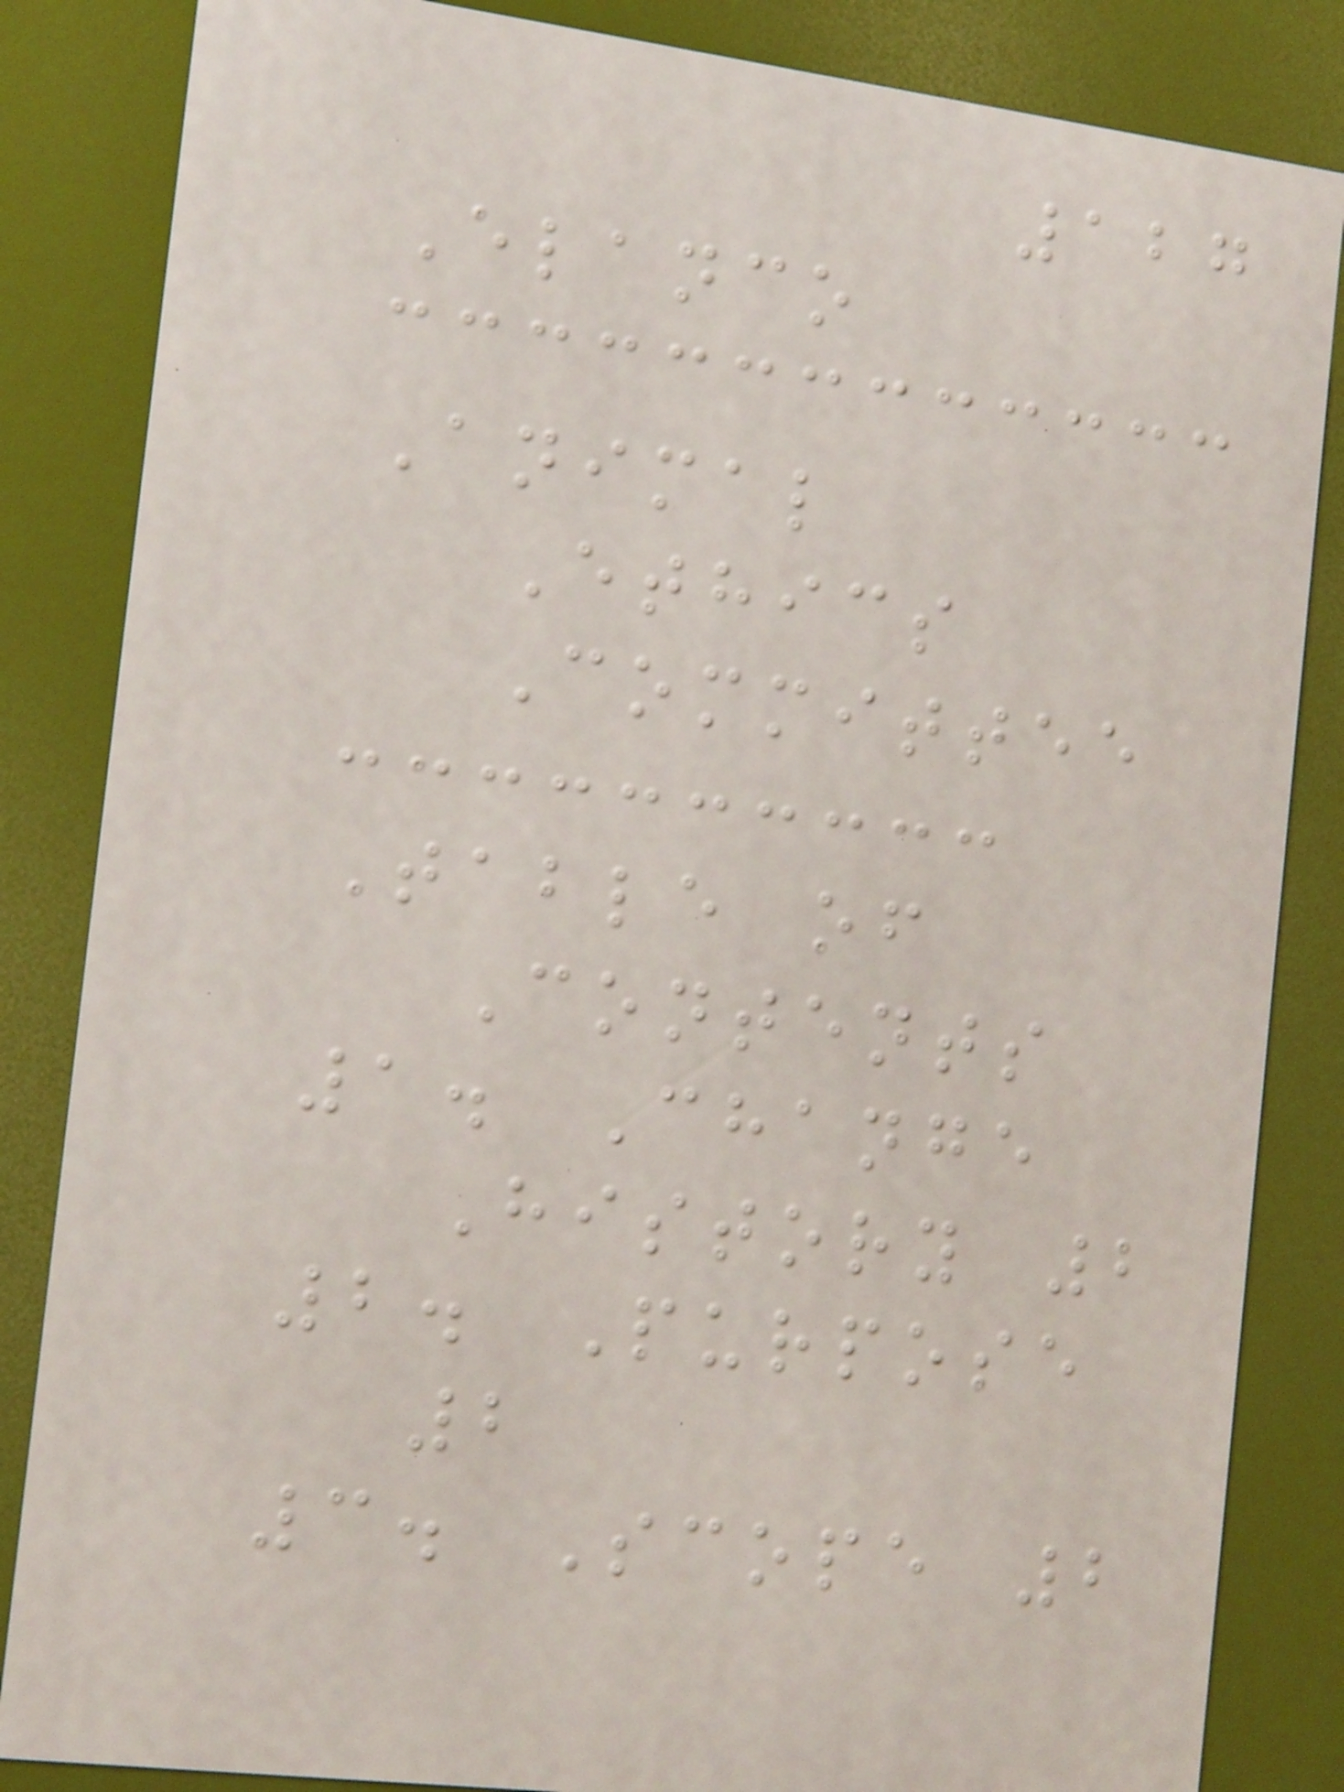127
Elanco
Animal
Ethics
Committee
Table of
Contents
1. Change
History 2
2. Purpose
2
3. Scope 2
